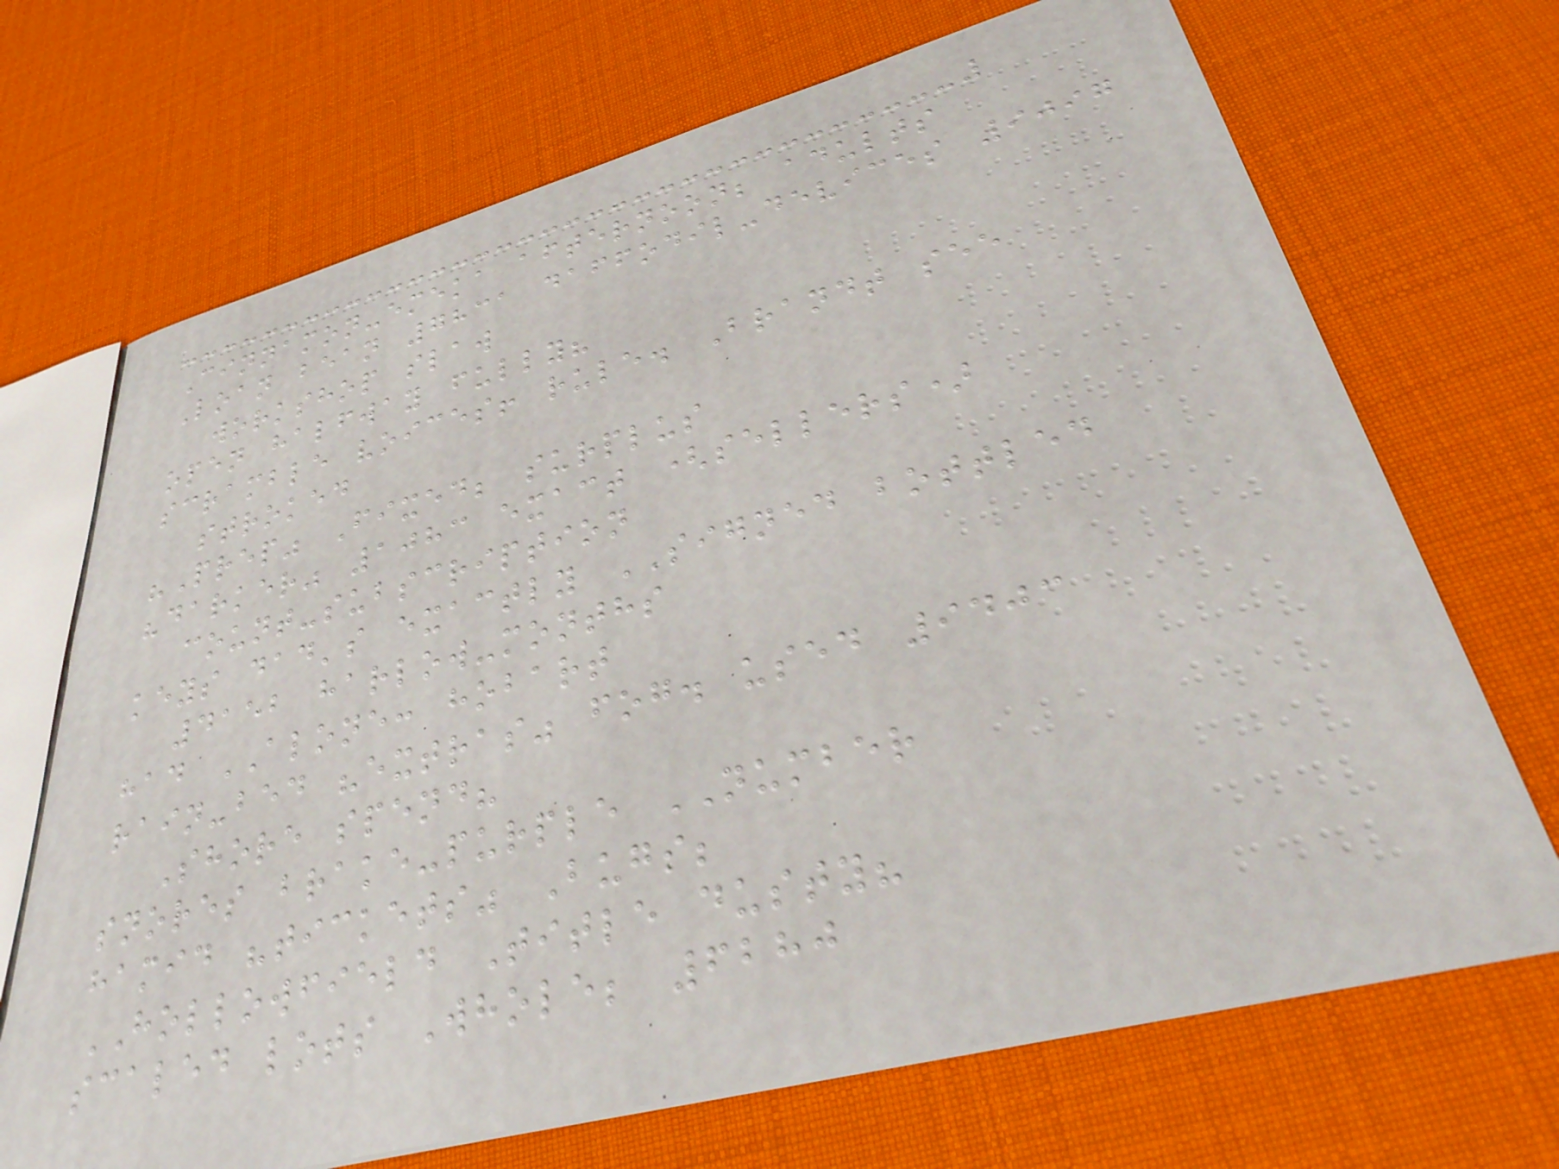Cinnamon-emeka afternoon; adults
Loan bean 7831 daffodil-devices 9097
workshop slaw
open halfway fully?
scramble voices! rule. Brandt see
stroked
"Prep" Fixed; surplus
"darker" 1083 exact (sellers)
count-subscription
keys dad's exactly SIGNED bottled
4152 harlow-months
had ALONE: hobart
rain-bed "extras" fog. used 9403
Shore spend?
snores brake-purple NUMBER
hamid "tickets" Bugs;
HOLLOWFIELD Title dusty?
scaled lots Whole; 6280
